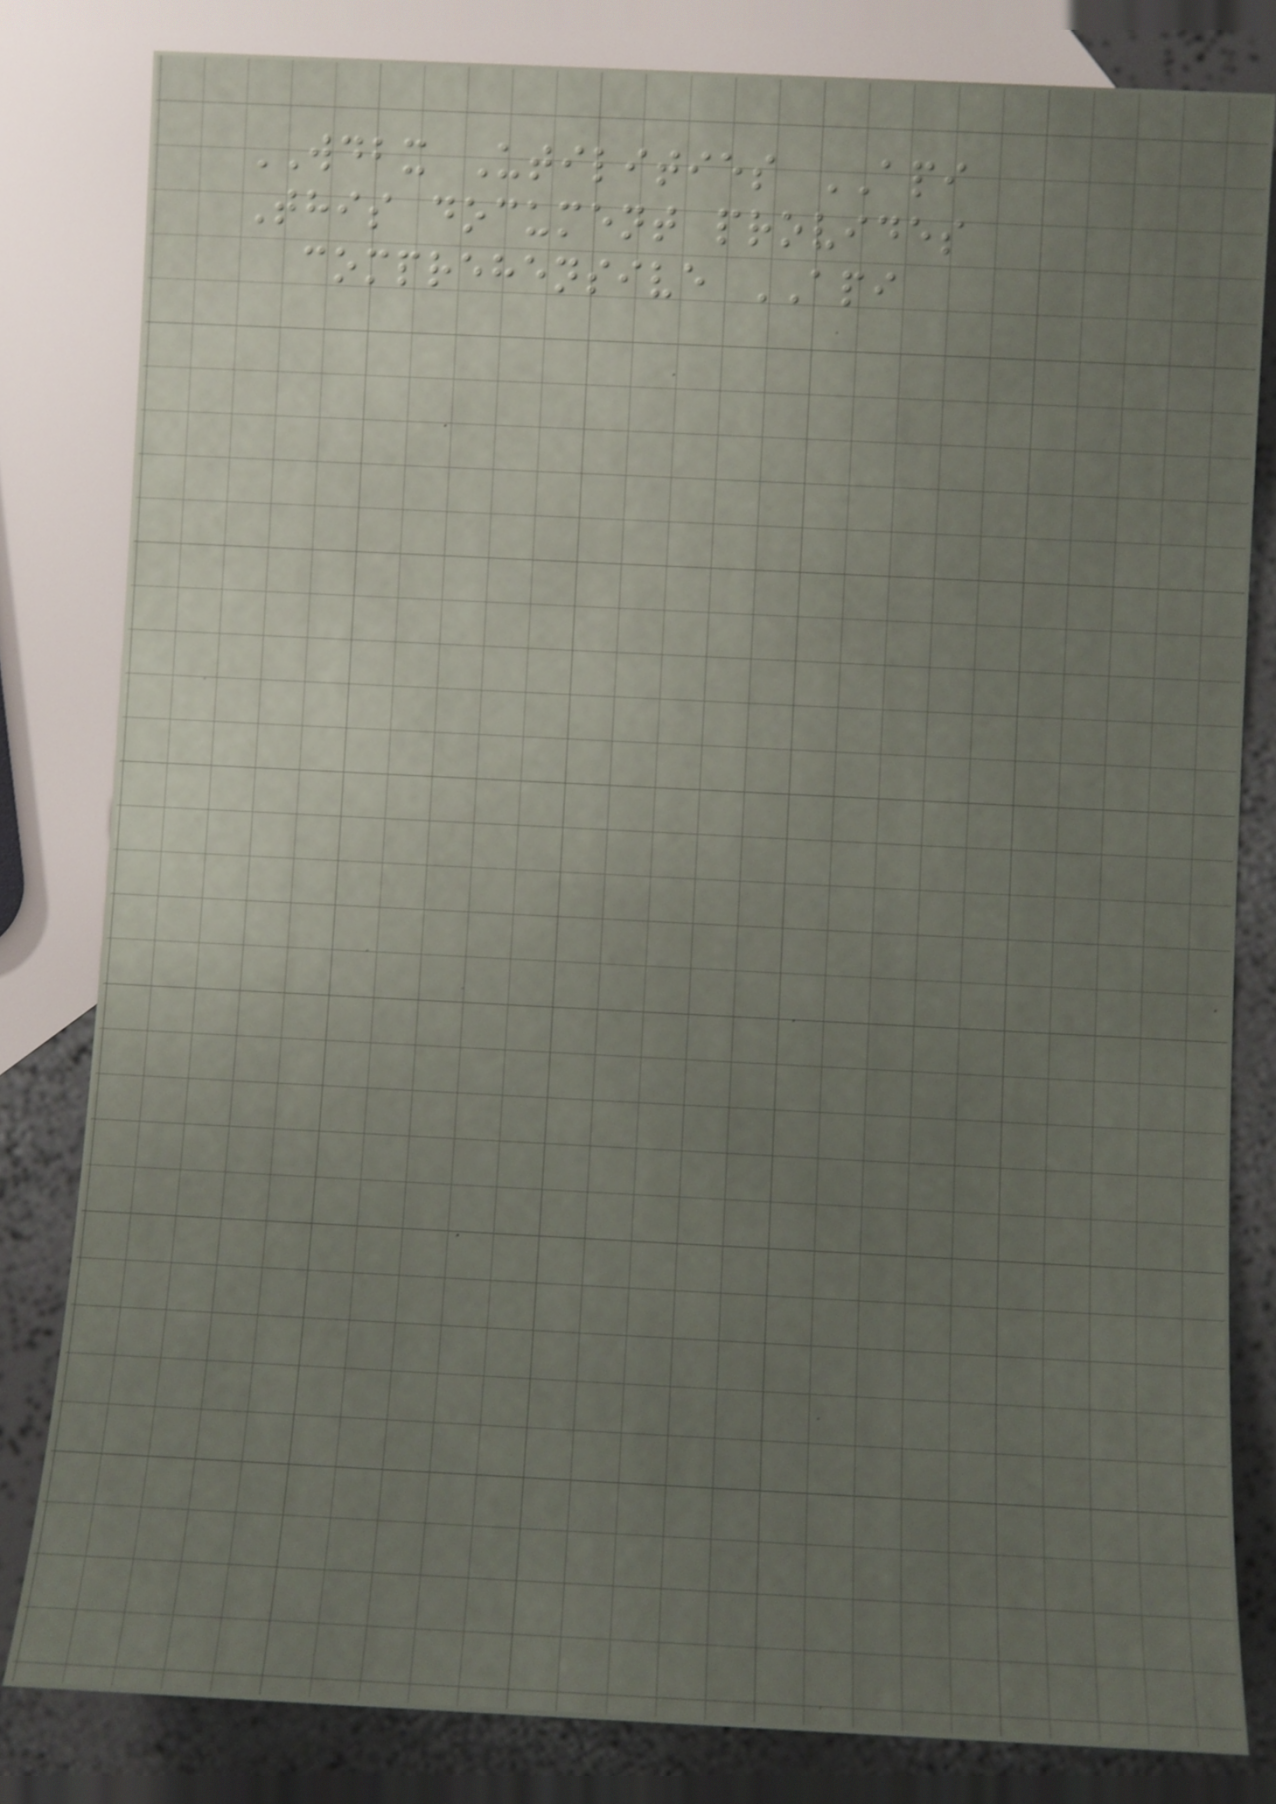WDBX Utilities API
This document provides
comprehensive API
